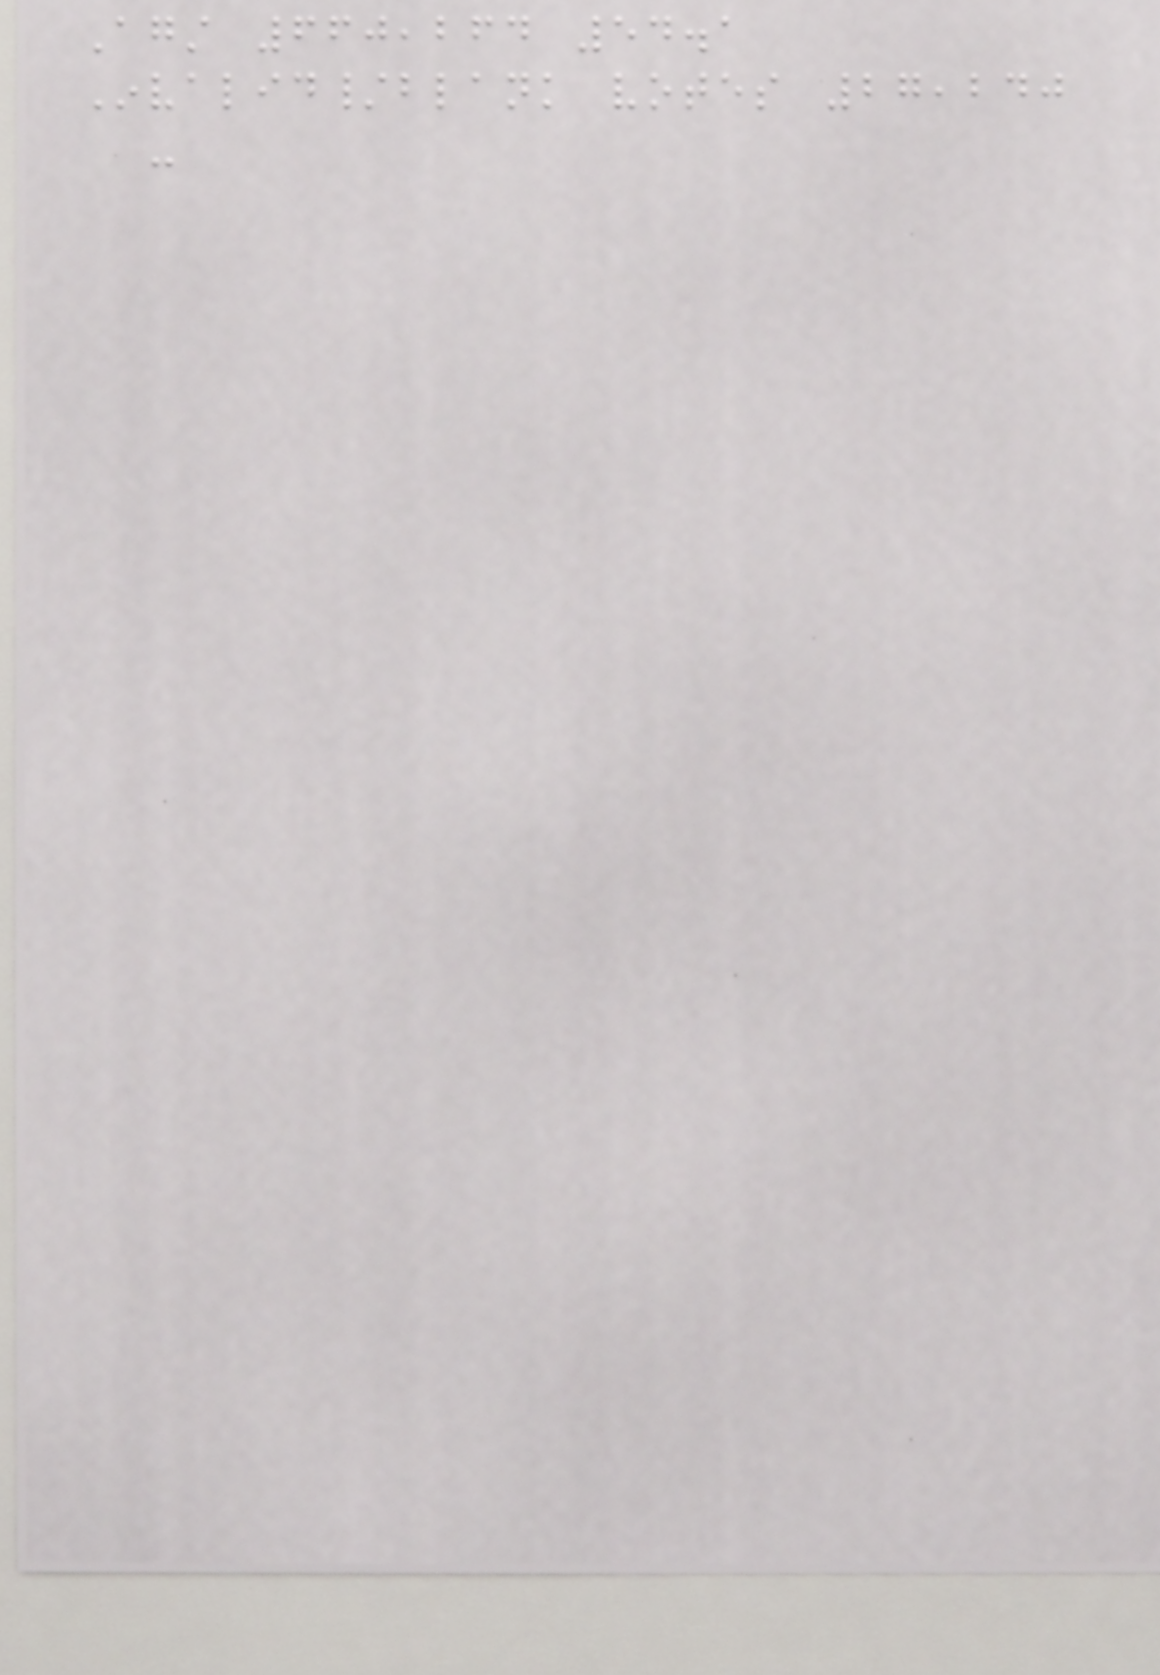Against 660,264 54.1
Invalid/blank votes 27,240
-
